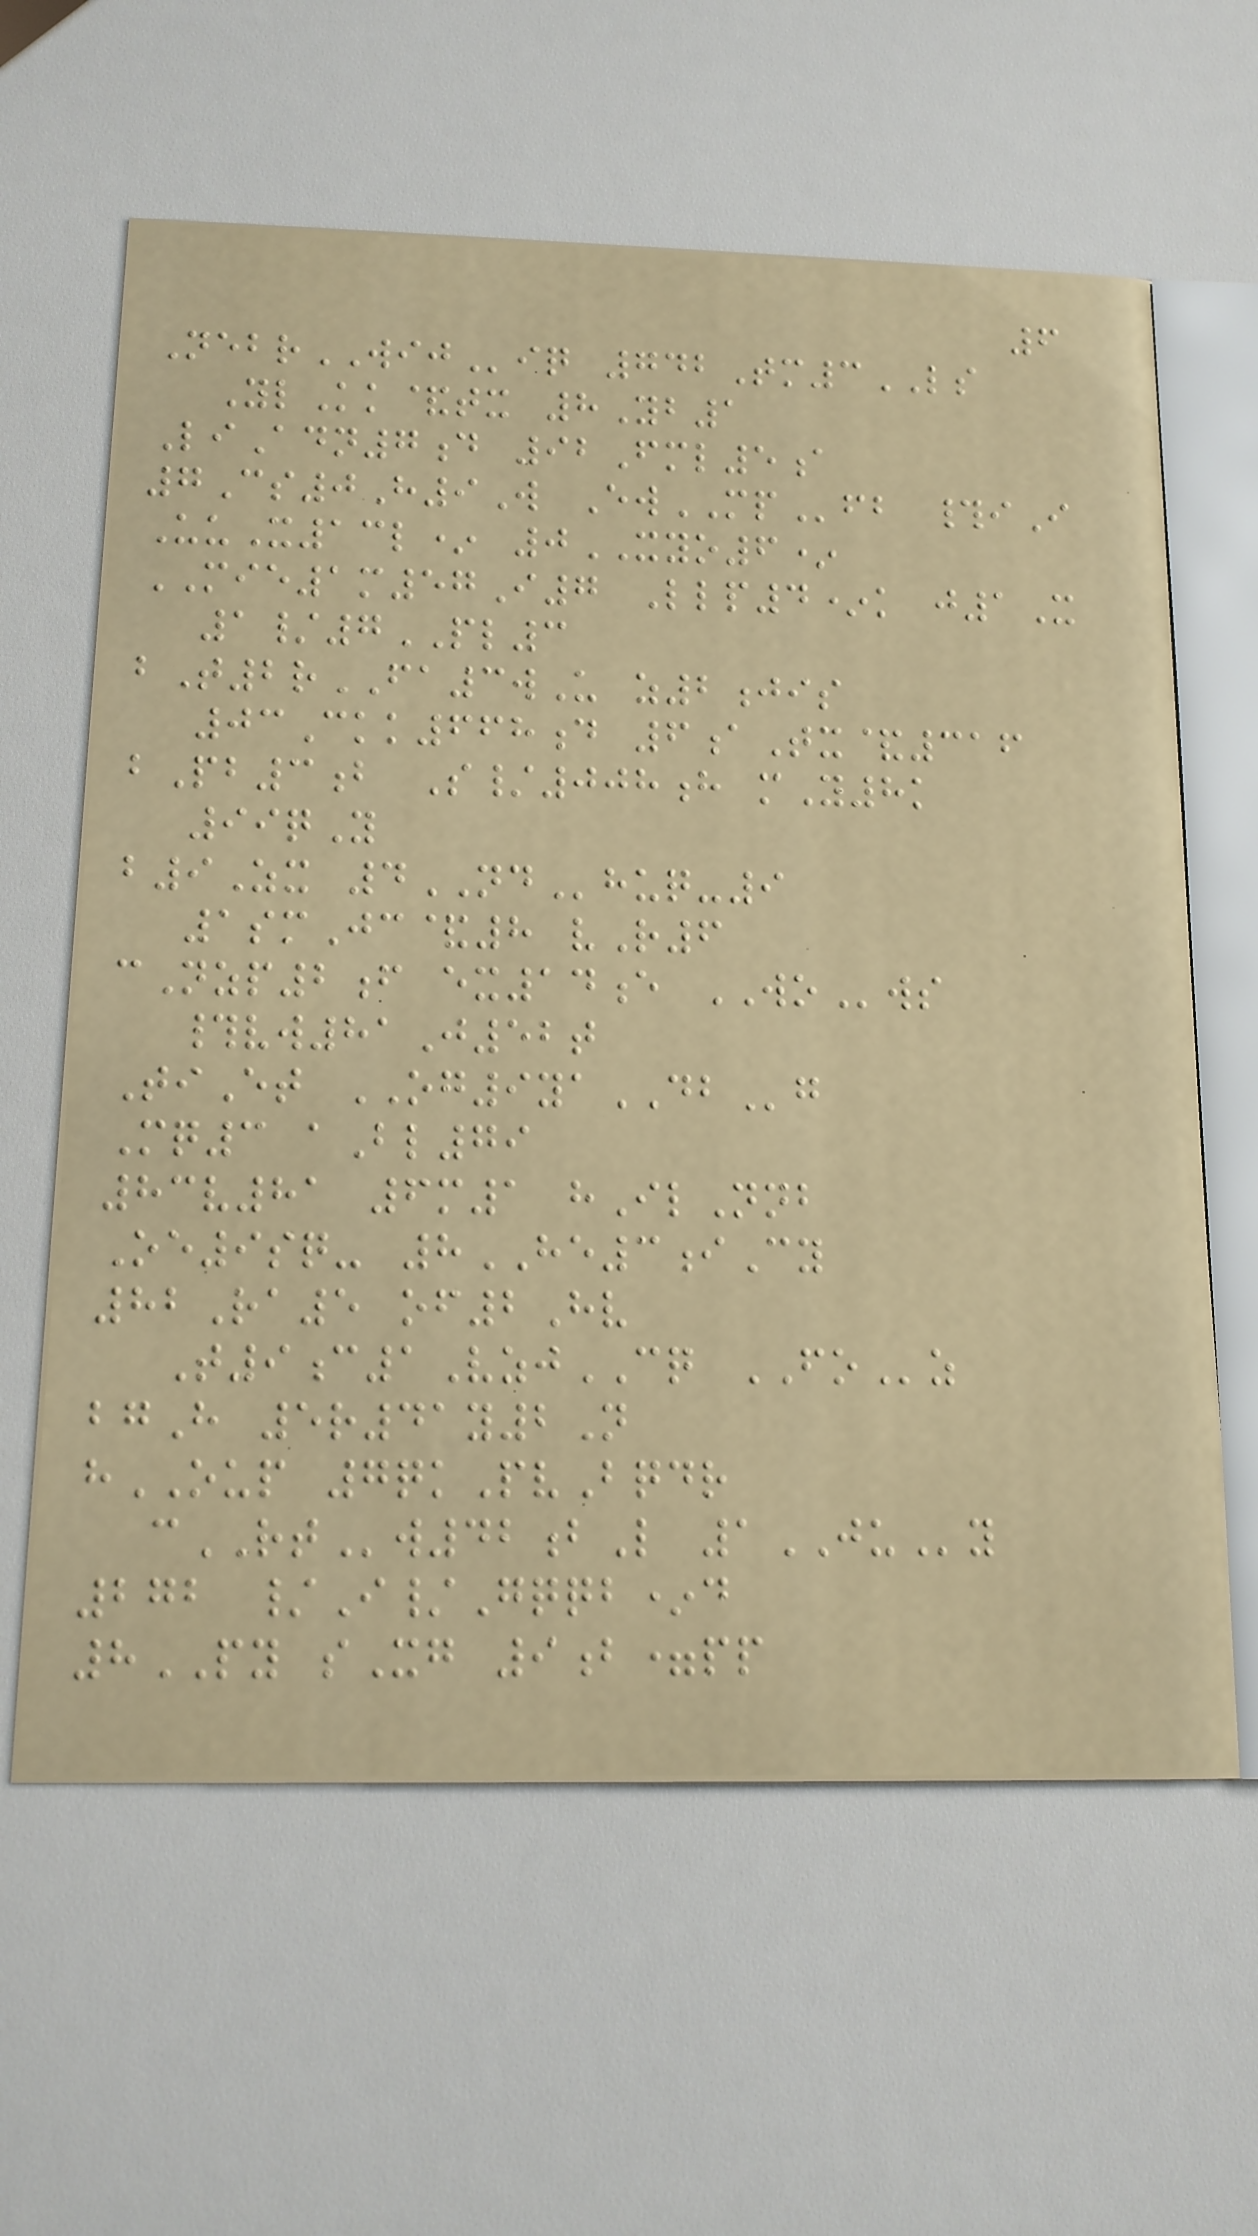6
NebrWIJiq 742Tm3LS
YlKk&tx 8Yb1
LiAdn7d 92Fml5a
7Cs0H9W EwMPfb #iI
UuX13l* 0XYO6*
MIE1m57I7 Llp4*k j1X
1/7PL3
bT2rFA3wU z2jis
03Ckk668d 6aTx&316
bPb3b S/008h mY8k
99qY
b9Zx 4NDhuq-9
1smJc&8 vR6
cNzp2f ex14e WOws
#vw81J52t
TiEt OG9yaDBg
Mq3 aBl79
83v81 6m1 hIlNnb
Oe9sq- 8HE3iCy
82Ra5 of2Hv
T9c1VzjCQ FOz
bgH 5r41y2N
hOUP 7qkPvBqdr
cRTw42bL 1JUy
272 /I/Gqqb*d
8PY sXg 9b=pp
